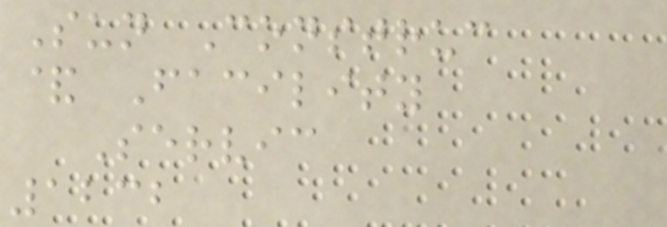Sun Construc
& Facility
Servic
1232
